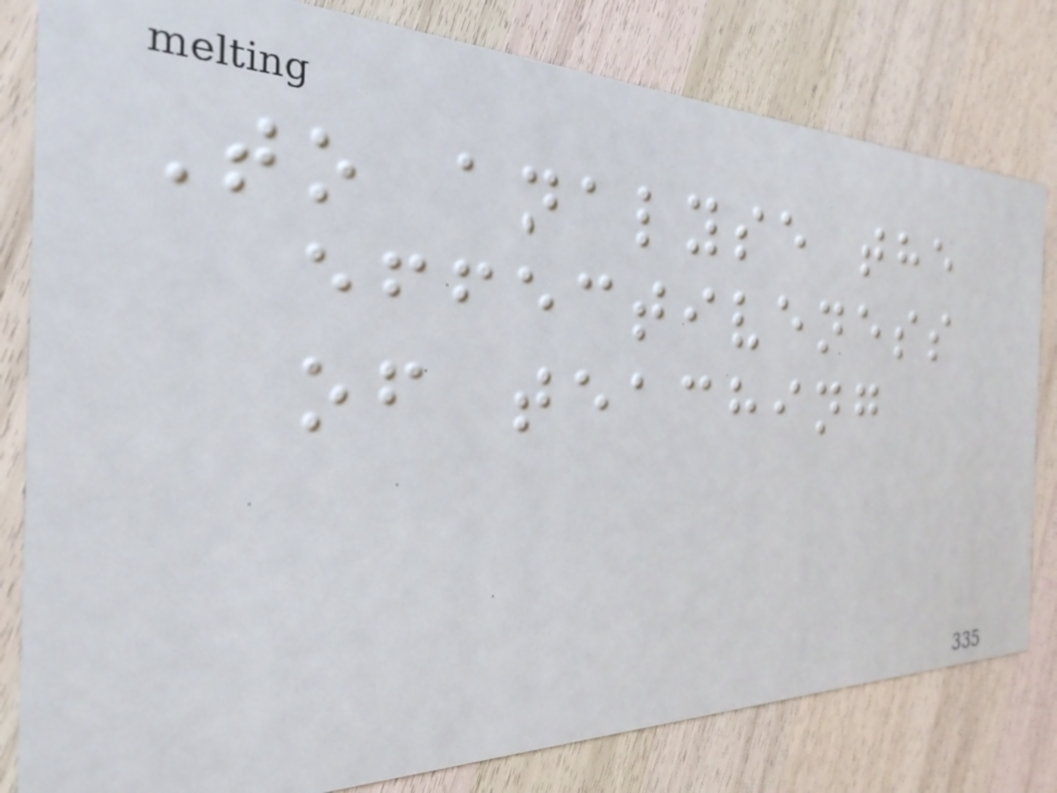To analyse the
effectiveness
of teaching
